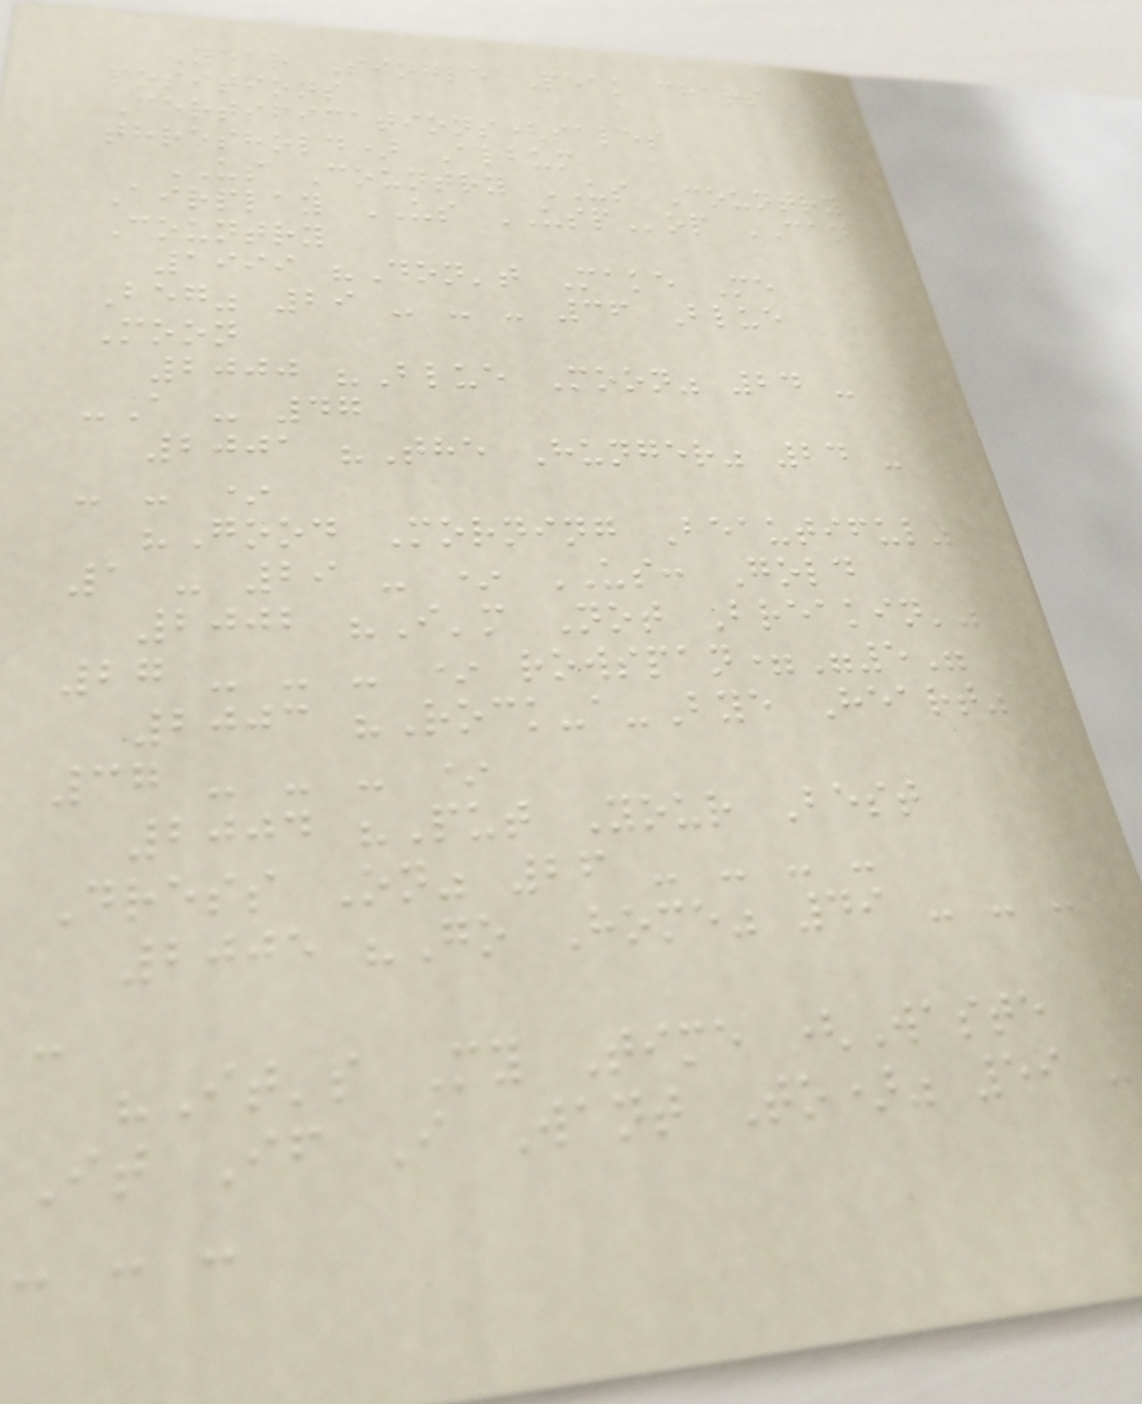Year Single Peak chart
positions
Certifications(sales
threshold) Album
US Country US Country
Airplay US USPop CAN
Country
1999 "Don't Make Me
Beg" 29 - - - 36 Blue
Moon
2000 "Blue Moon" 24 -
-A - 47
2001 "The Hunger" 24 -
- - *
"Good Morning Beautiful"
1 - 29 - * US: Gold
2002 "I'm Not Breakin'"
27 - - - * rowspan="5"
2003 "Rock-a-Bye Heart"
37 - - - *
2004 "Put Your Best
Dress On" 26 - - - -
2005 "Go Home" 49 - - -
-
"It's My Time (Waste
It If I Want To)" 59 -
- - -
